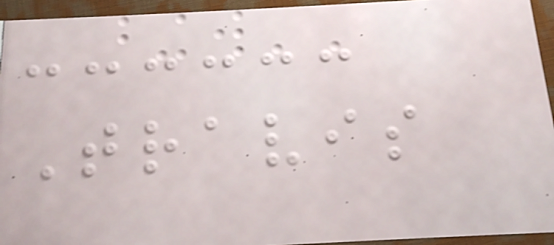Travis
